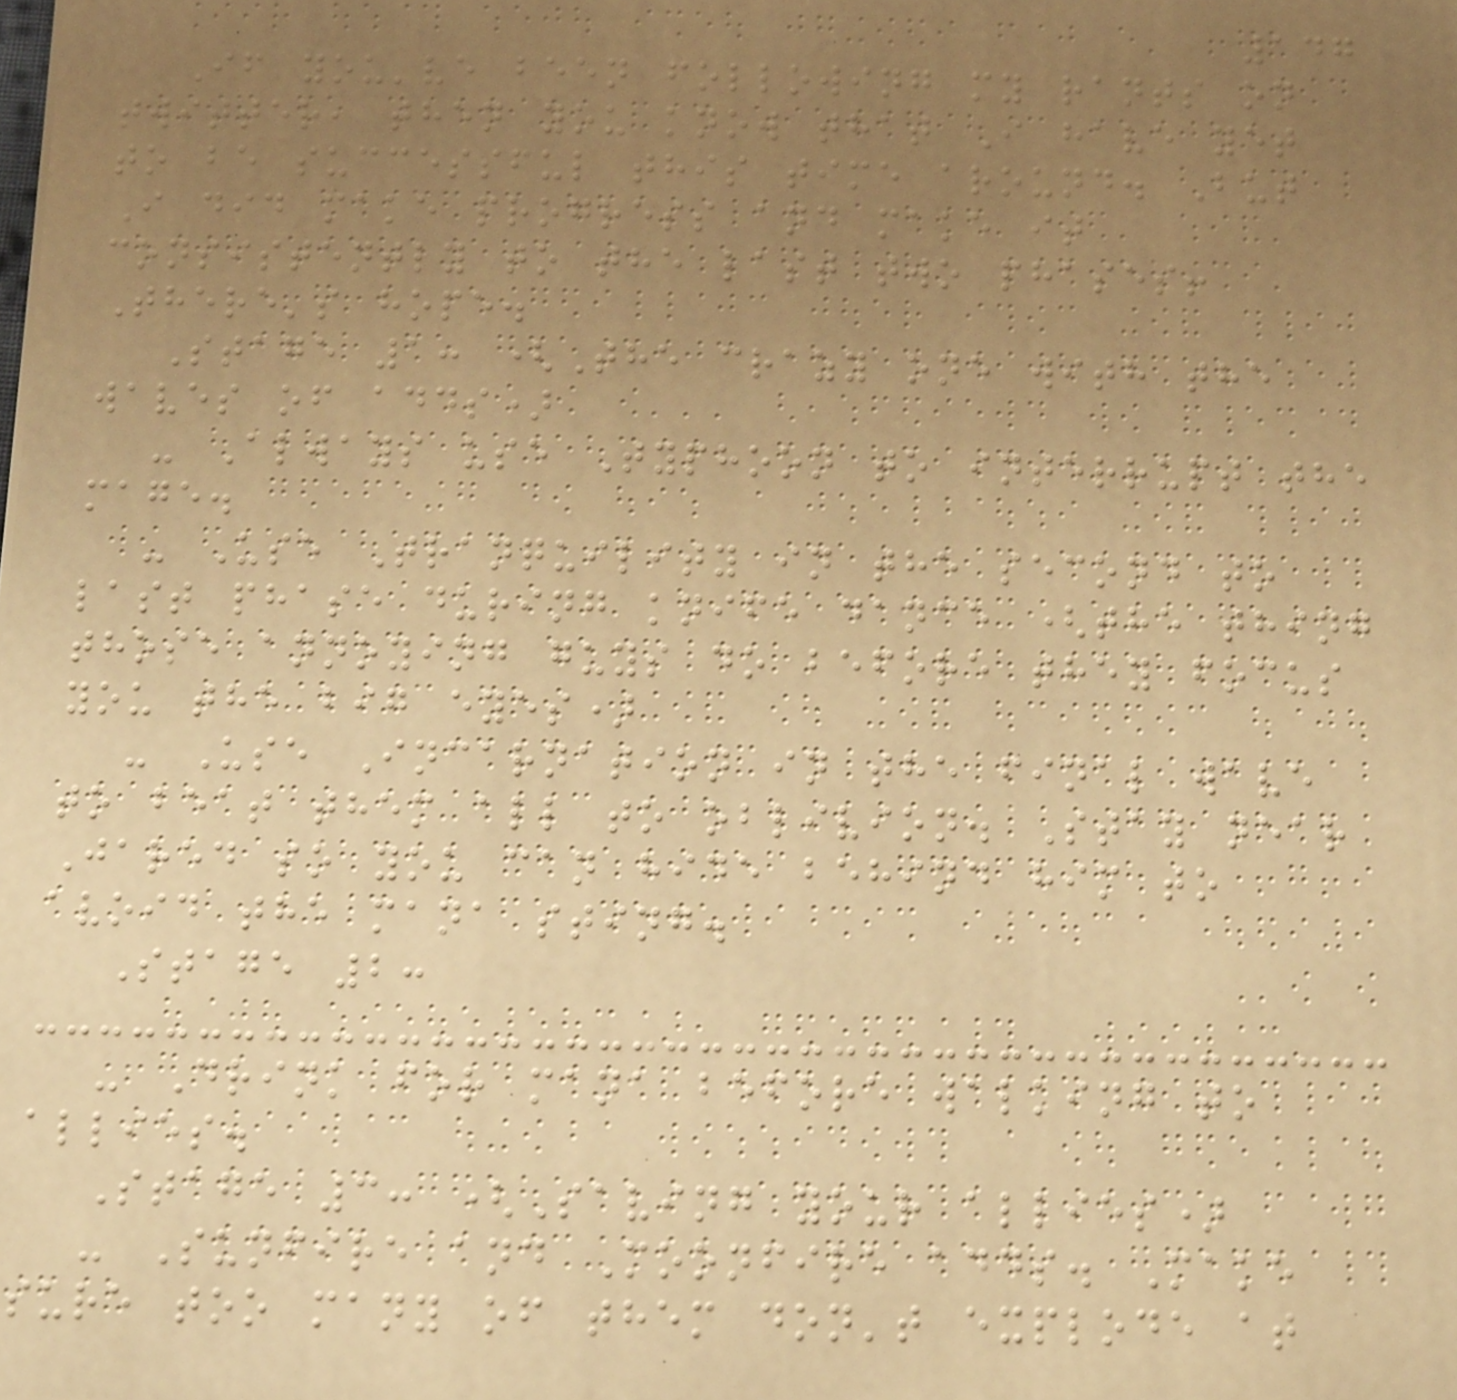147
If you've been following my rants on
twitter, then you know that I have yet
to be successful this time around. But
I did make progress and make it
consistently to the last two phases!
There's hope.
Stage 1: (The crazy one with the
waves of adds)
- Always use Typhoon to interrupt the
mage.
- Use Tranquility in the second to
last phase during knife dance (the thing
those annoying guys do before they focus
you the big eyes)
- Use Incarnation in the final wave
to beat them all to oblivion. Stay near
Jared so you can hide behind him to
avoid the mana sting.
Stage 2:
- Drink for mana before walking to
allies.
Stage 3: (Saving your allies)
- Sunfire and Moonfire adds. Make
sure too many of them don't explode at
